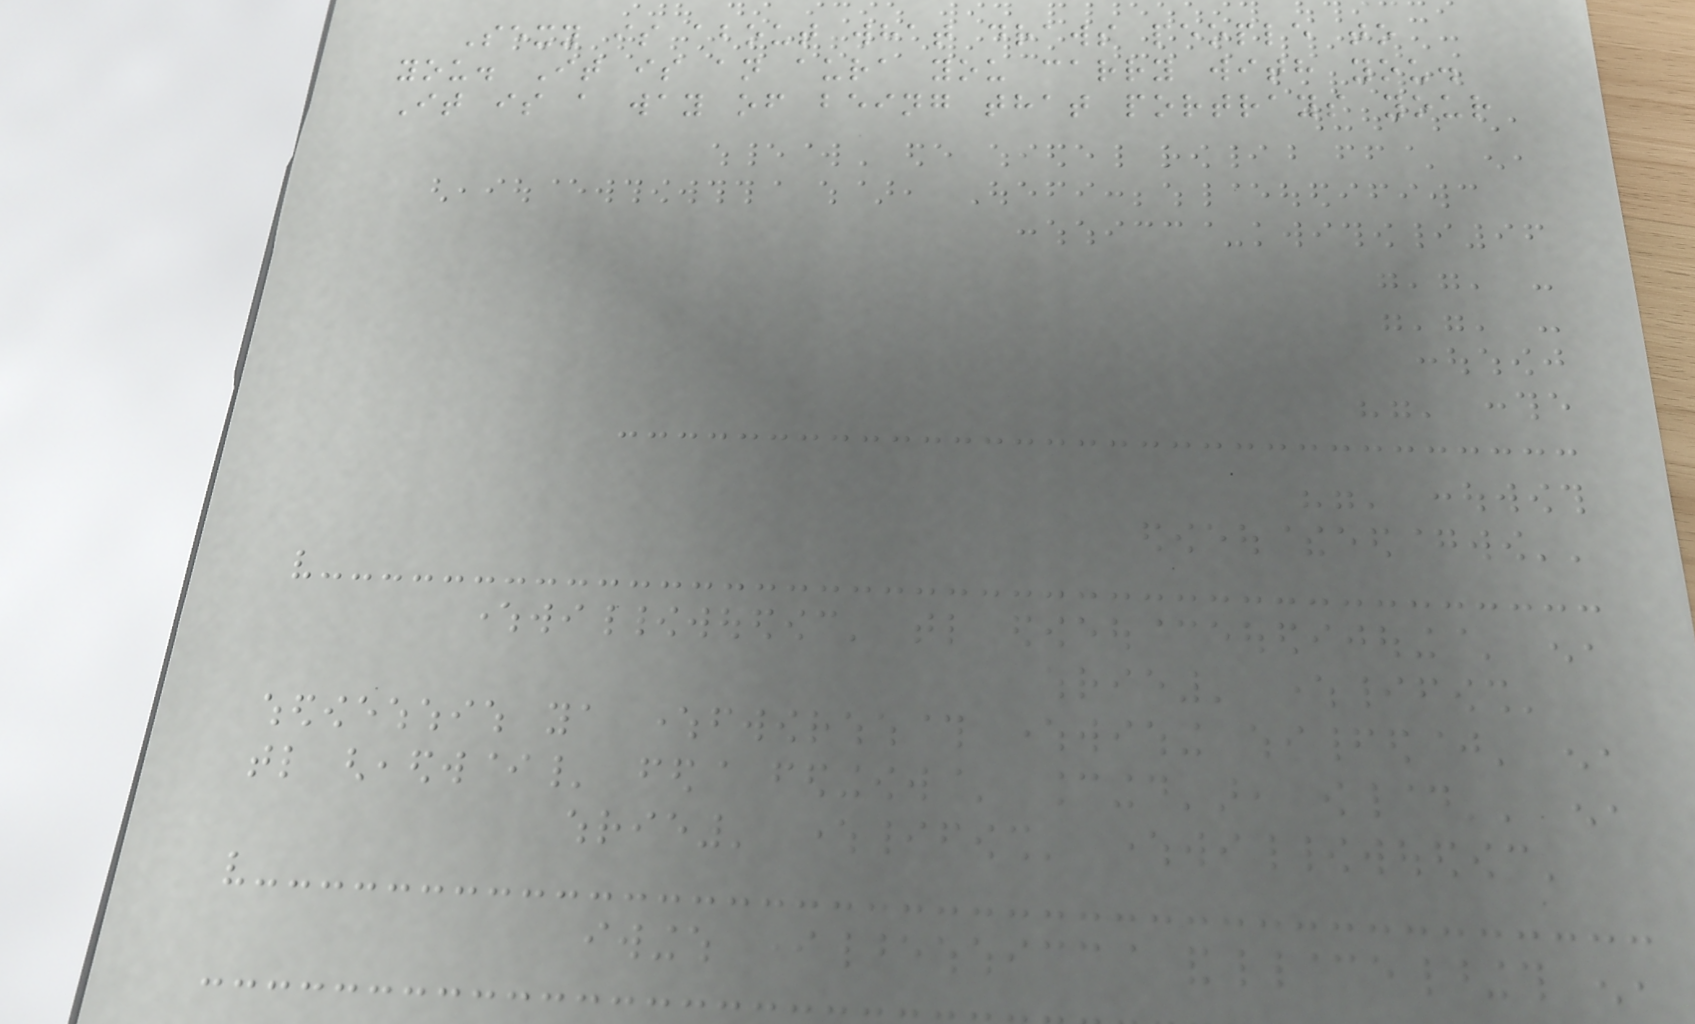Sexy is about what draws people to
you. It is an aura you carry with you.
It is a way of being that portrays your
